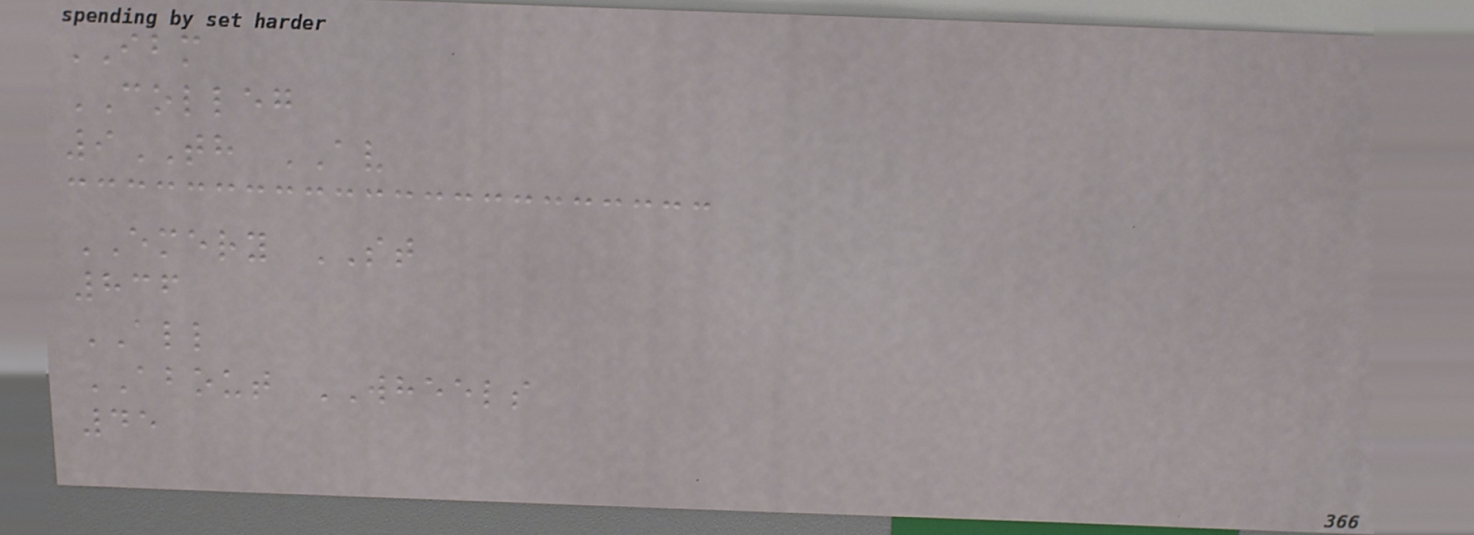IBM
COLLEG
9TH AV
EMERY ST
836
ALL
ABOUT WHEELS
45
